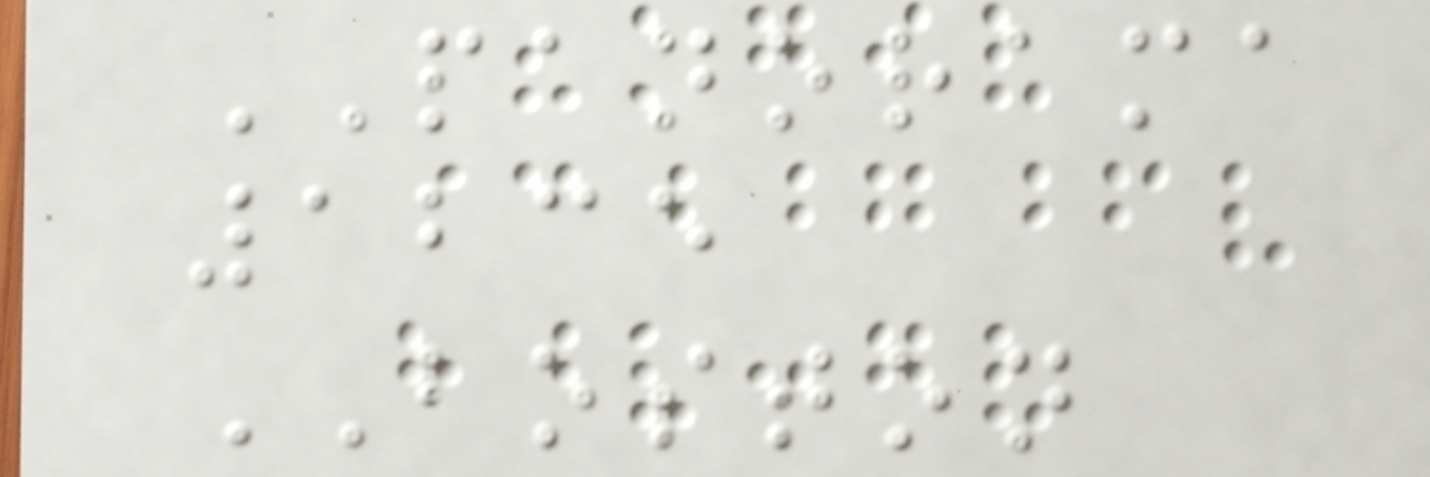PANORAMA
1235
BOSTON
